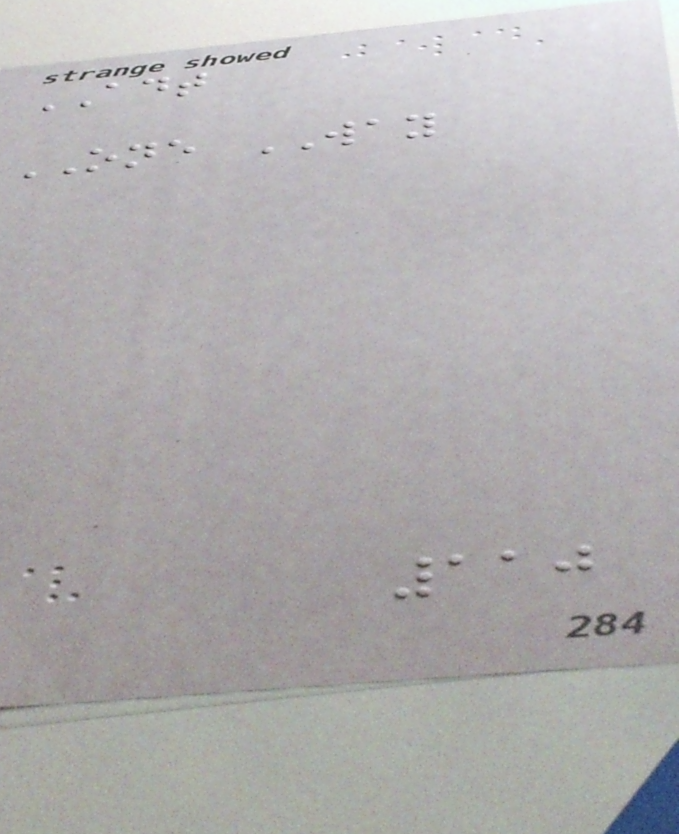ADT
ONE WAY
110
